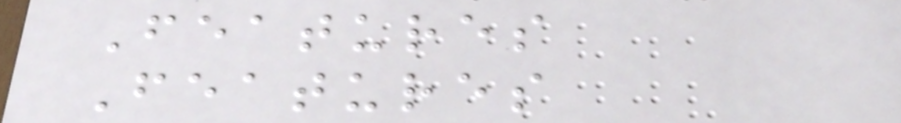Features
Features
